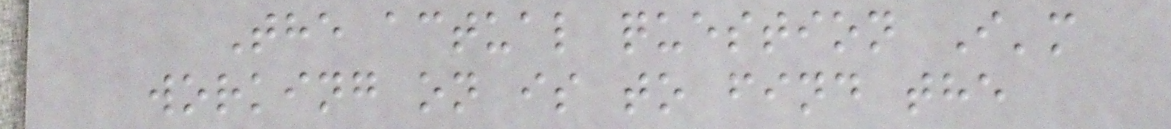The actual question I'm
working on is to find the
